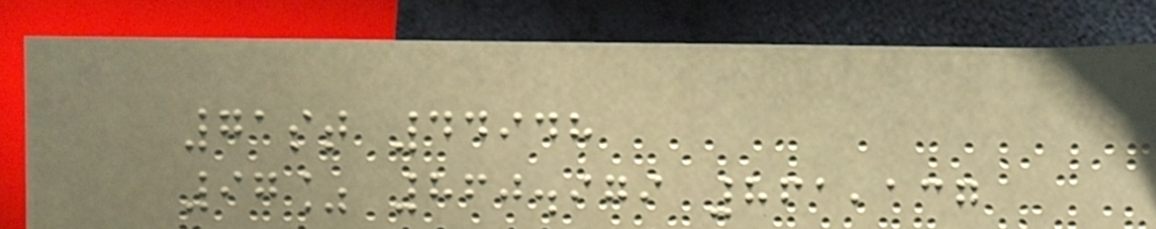71st 44948
97% 860.979 861,137
